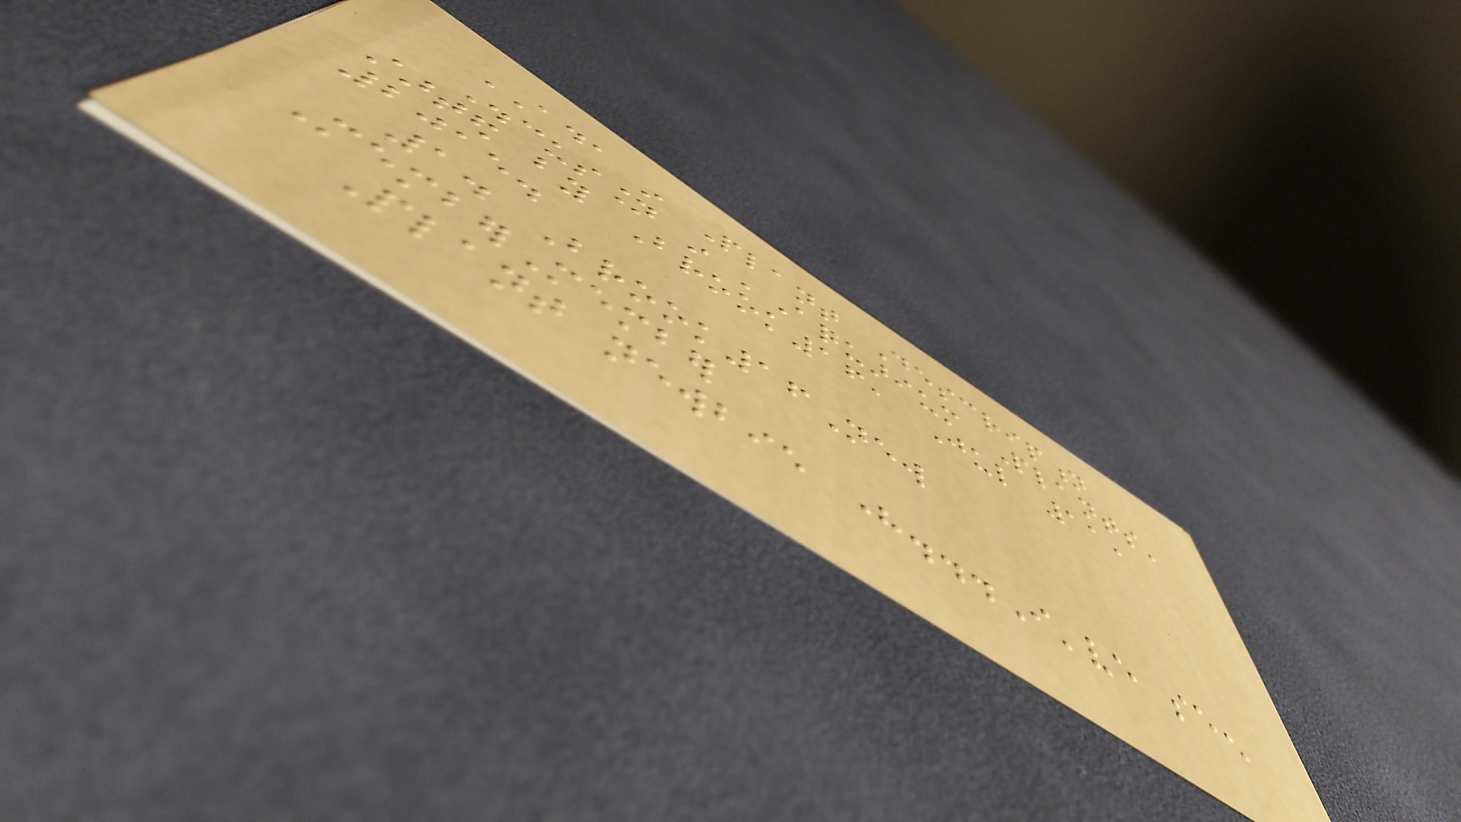ADA in Plant Description
Discussion in 'Aquarium Plants'
started by Brook16, Jul 11,
2015.
1. Brook16New
MemberMember
Plant newbie here...I've seen
